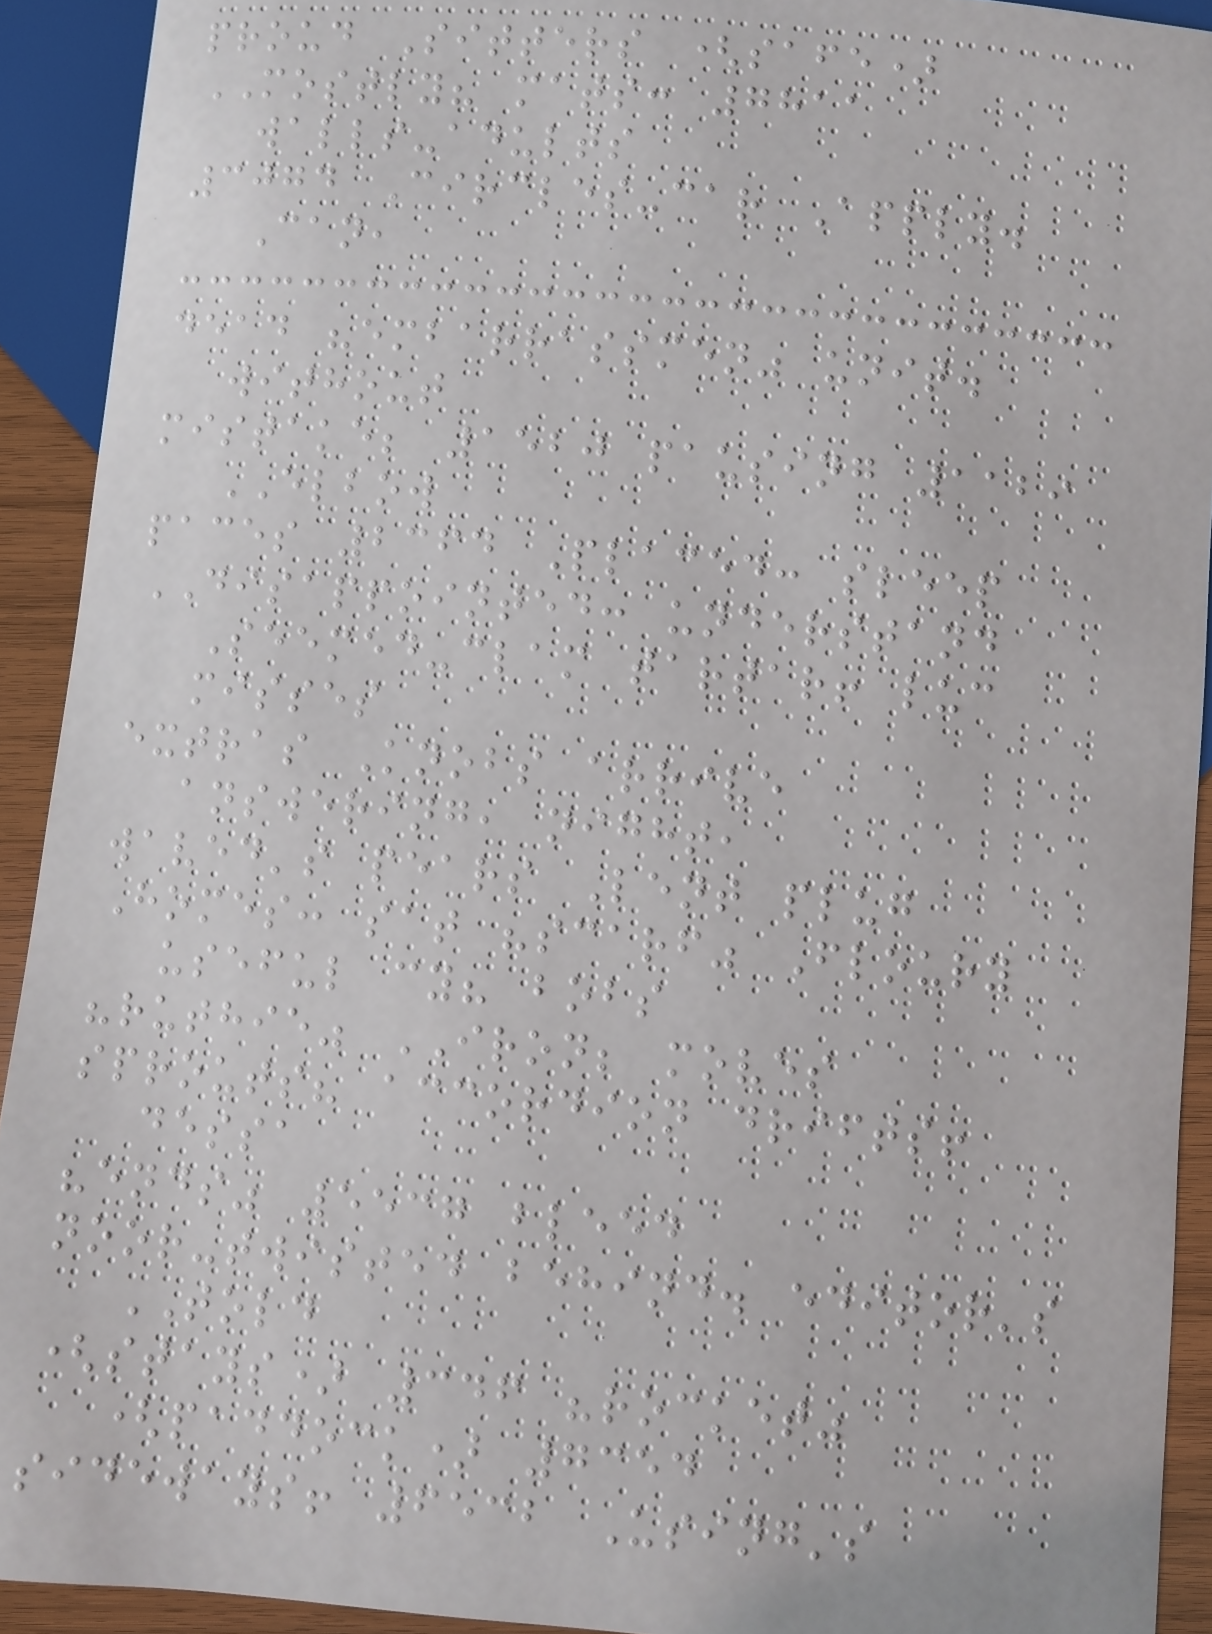proud Sitters (safe)
MOSTLY? mats: 7811
walls-adults
3074 Circles-car Apply.
Can,
dead "embarrassmen" unit.
without
mistake; 1520 pausing 1129
ELBOW
paces 2364 Placed: sleep
DISAPPOINTED: understand
Seemed-clam tartar! luc
misses
extras Knobs arrive
answering, night,
waved's pears Lent plug
Homes: sat "scarf" Floury
useful cy? bobs
"ruthie" IRON; moves
sprouts? accordion drifts!
dessa
"ends" 5537 bleed
noor-twisted behind. editor's
TOLD
(stays) 346 "rocket"
(paddock) 7354
sideways! 6532 Using's
